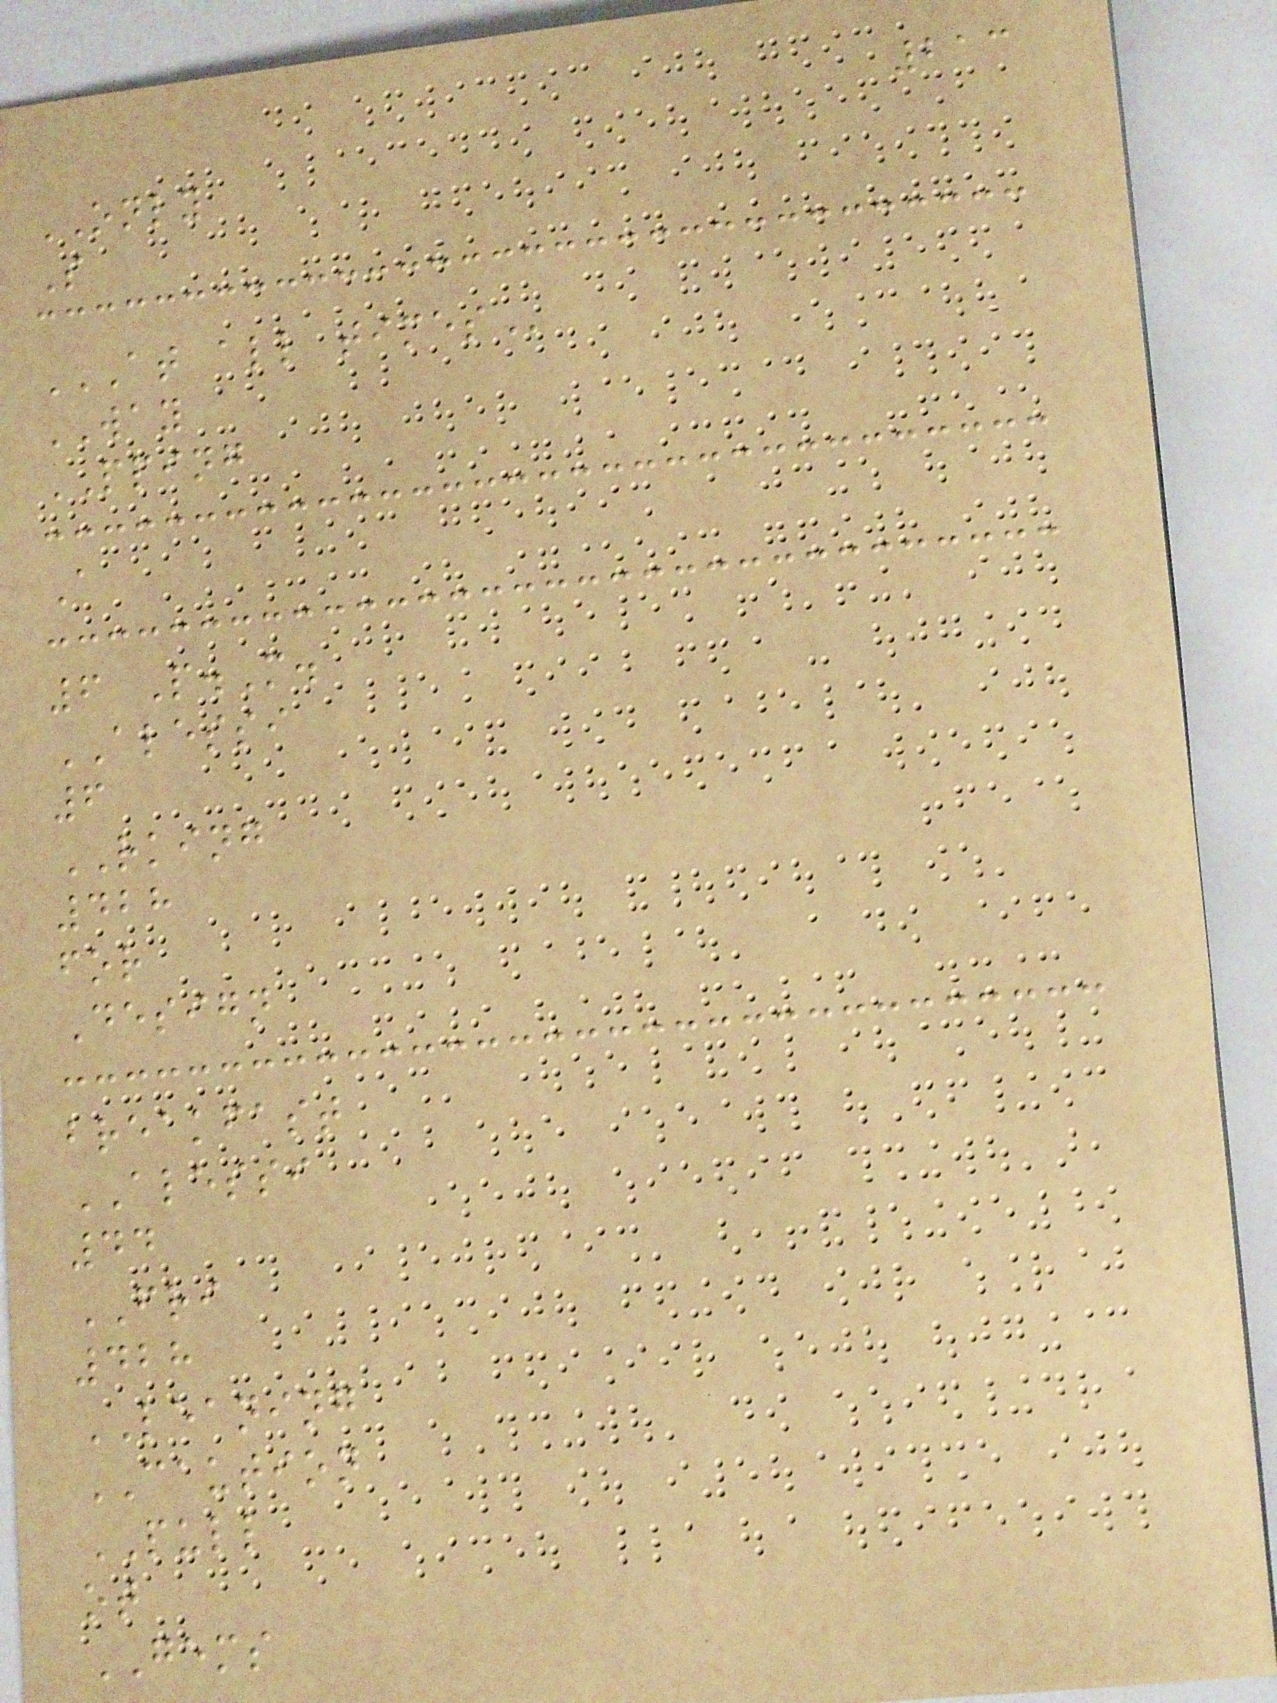213
ONLY
S
AT ALL TIMES
WAY
PPING
A
6 P.M.
ALESSI
6
RKING
428
for
Design
breakfast
ALESSI
44
FRI
428
LEANING
CAUTION
PULL
ot
GEMS
